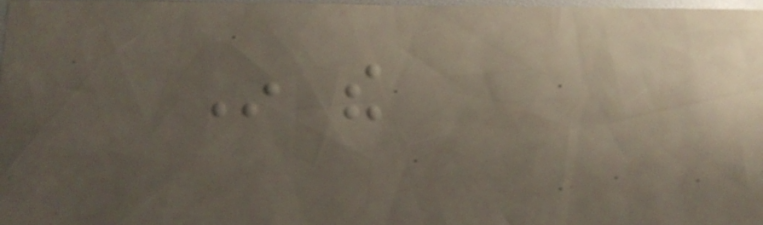In the
